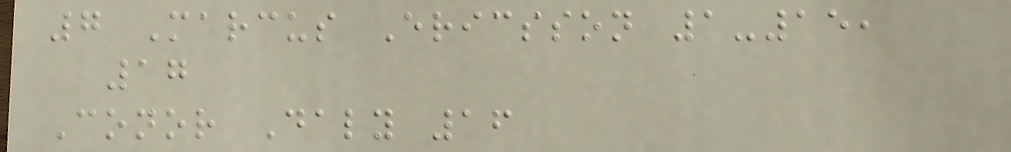7 Marcus Ericsson 1-15,
17
Conor Daly 16
